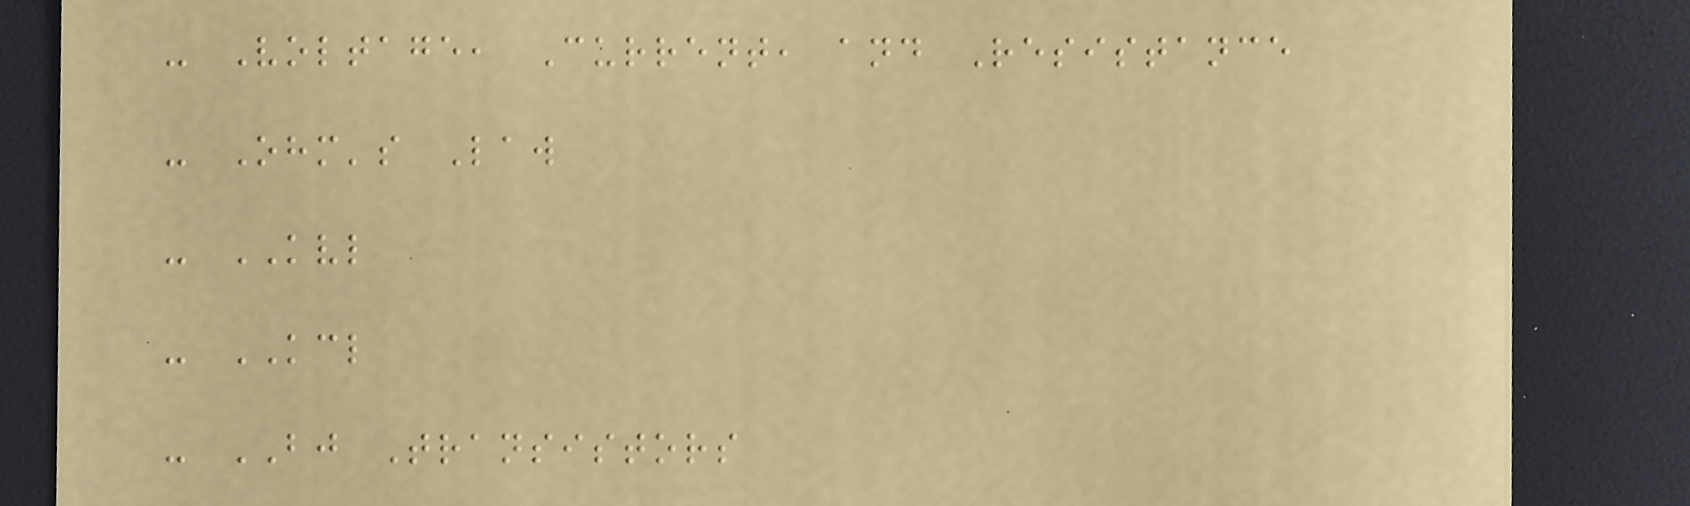- Voltage, Current, and Resistance
- Ohm's Law
- KVL
- KCL
- BJ Transistors
